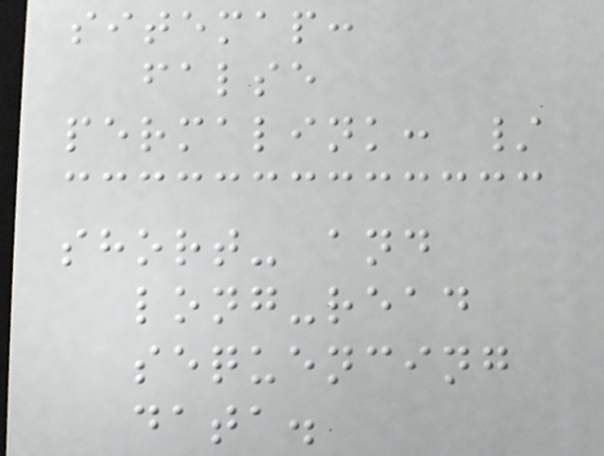sitemap:
false
permalink: /
short- and
long-read
sequencing
data.
